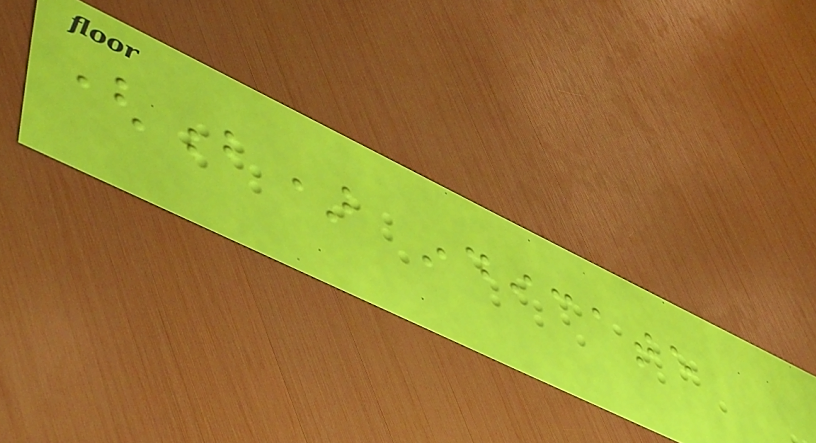(b) indicate
